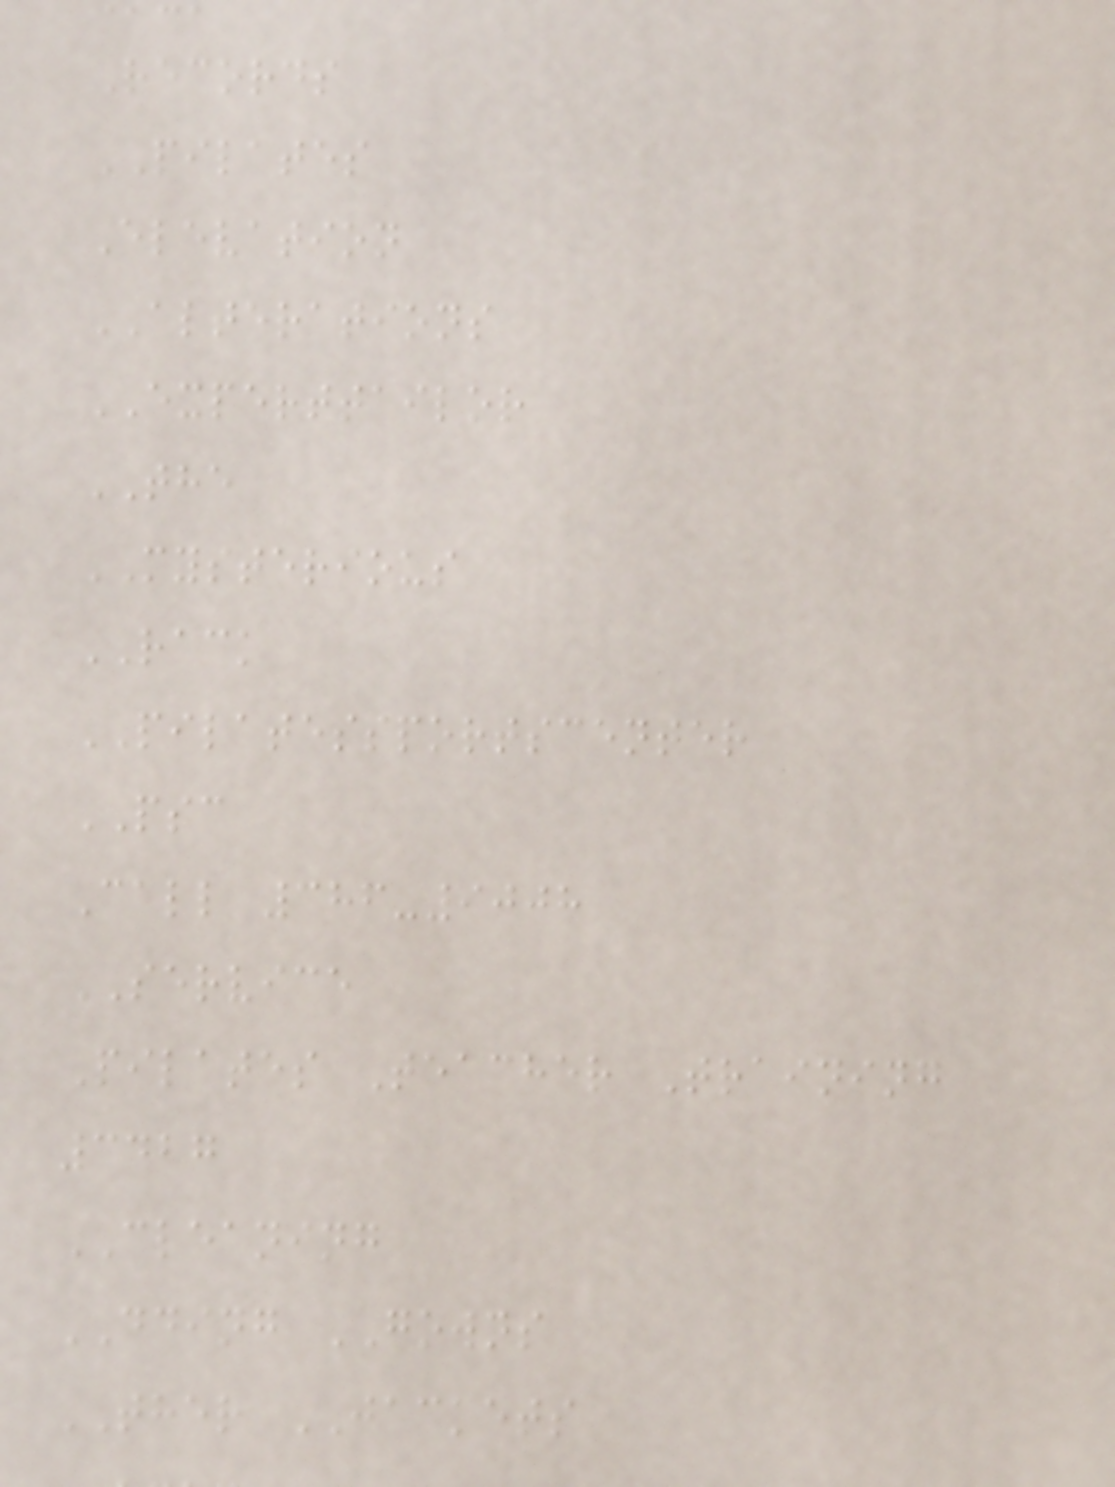Records
PILATES
Elevation
ALTERATIONS
EXPERTTAILOR
THE
MYSTERIOUS
RACK
PILATESSPORTSCENTER
PSC
Call 386-9008
SERVICE
Pilates Teacher Training
3427
CLEANING
DDING GOWNS
THER JACKETS
